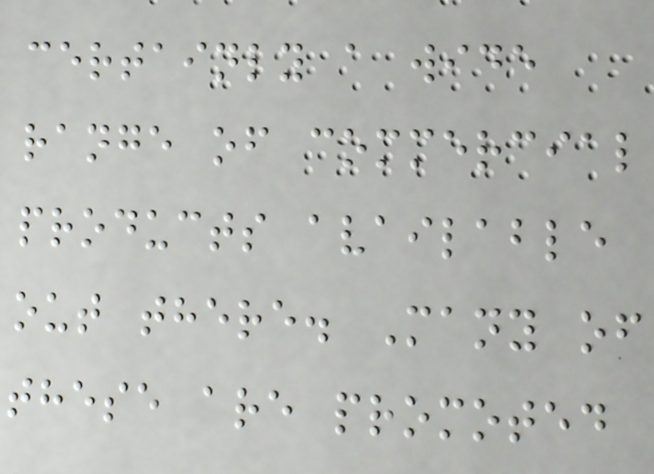certainly a wide
range of commercial
products available
out there. Many of
these are promoted
